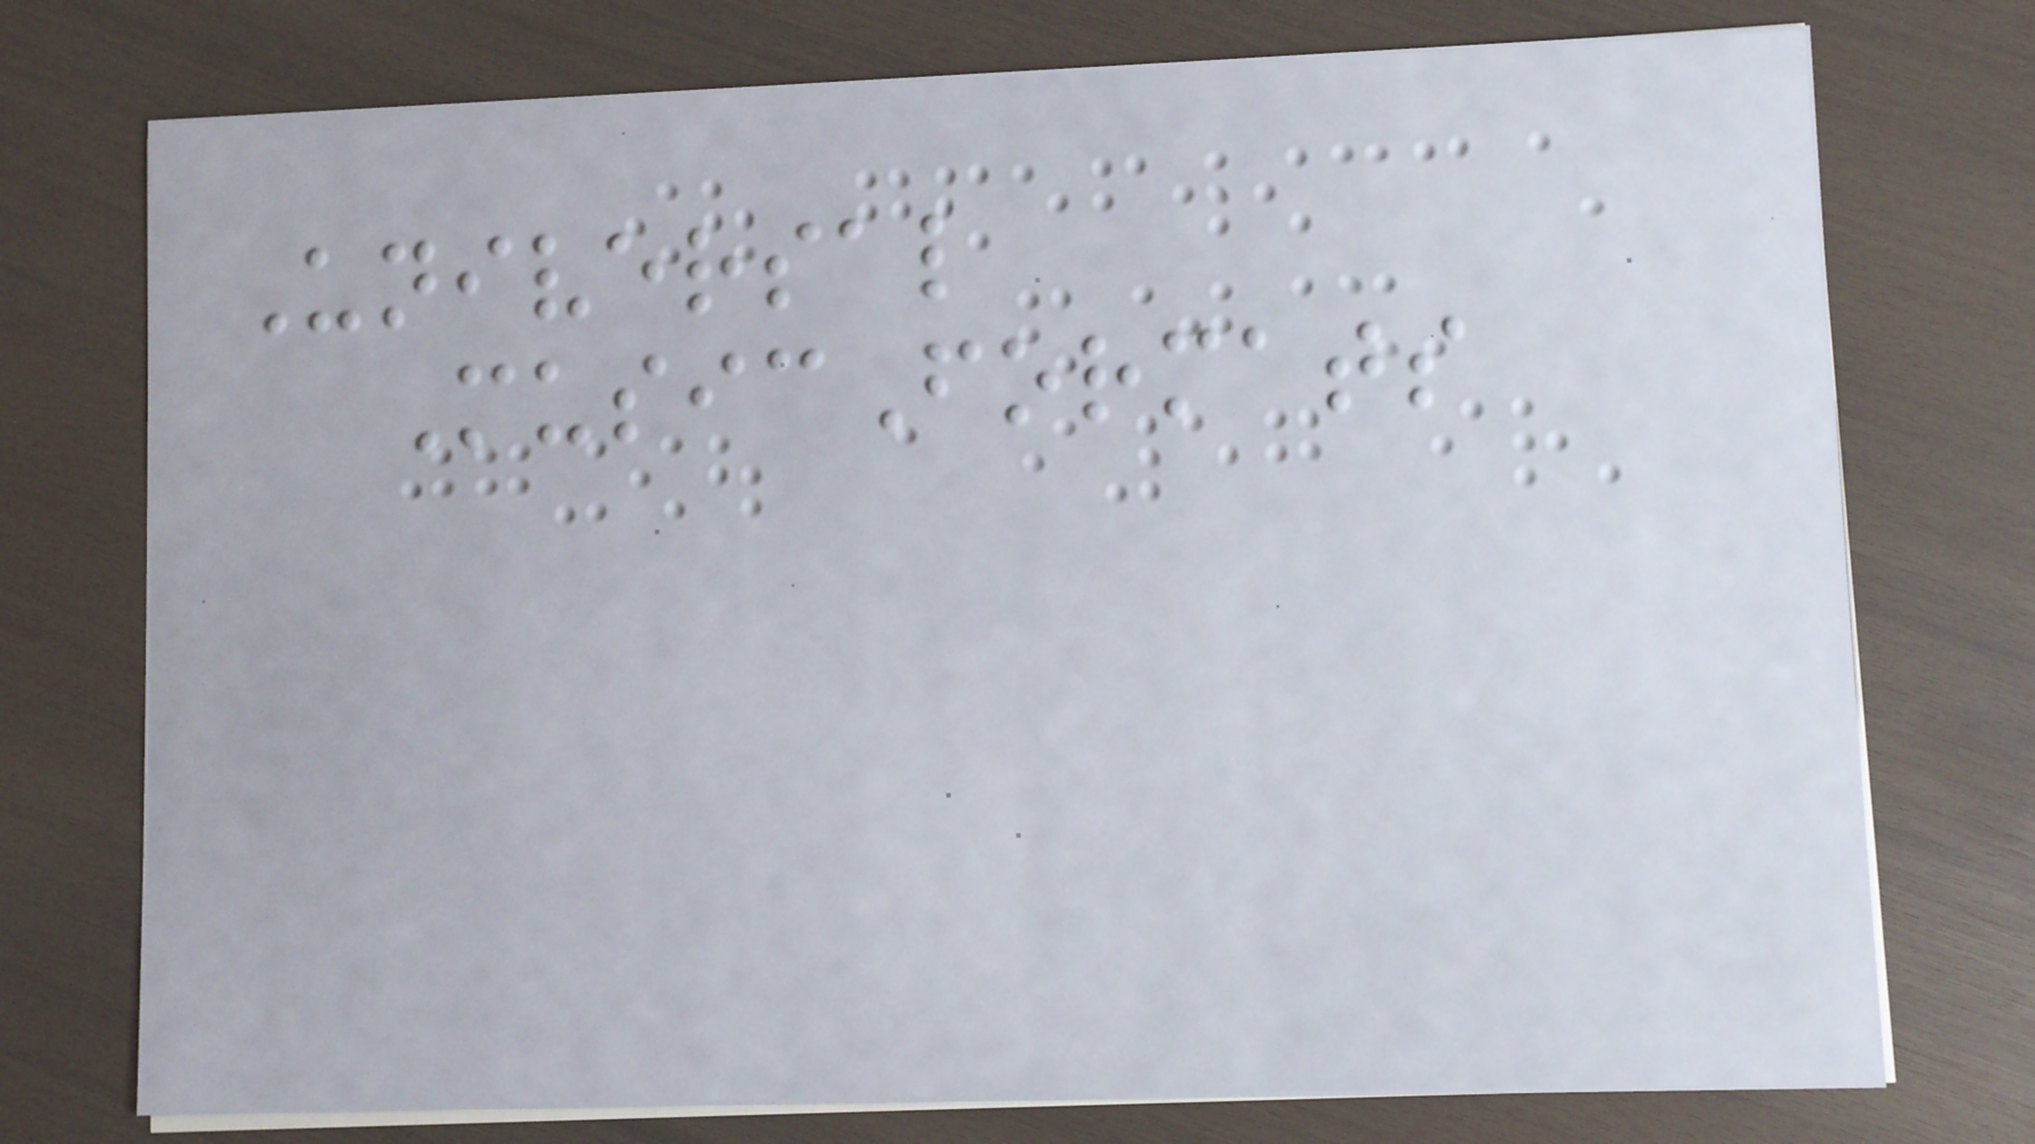Universal
MusicFormats
